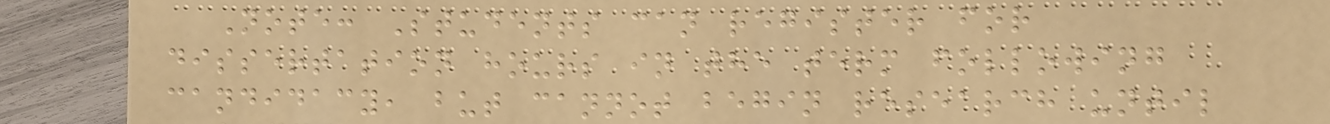Note: Students can register for
dissertation hours in the term following
candidacy, but cannot begin research until
